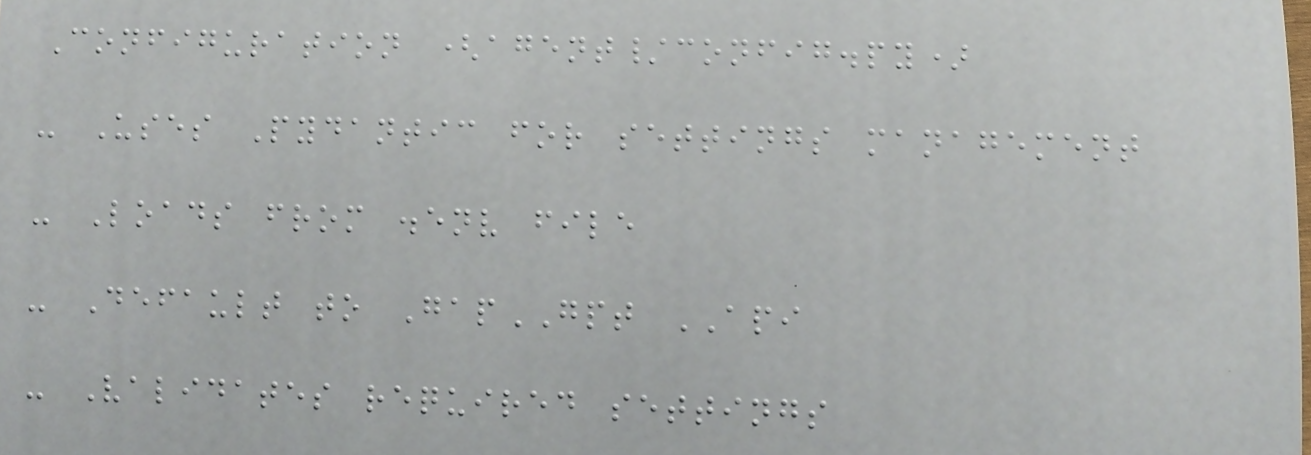Configuration (agent/config.py)
- Uses Pydantic for settings management
- Loads from .env file
- Default to GapGPT API
- Validates required settings
